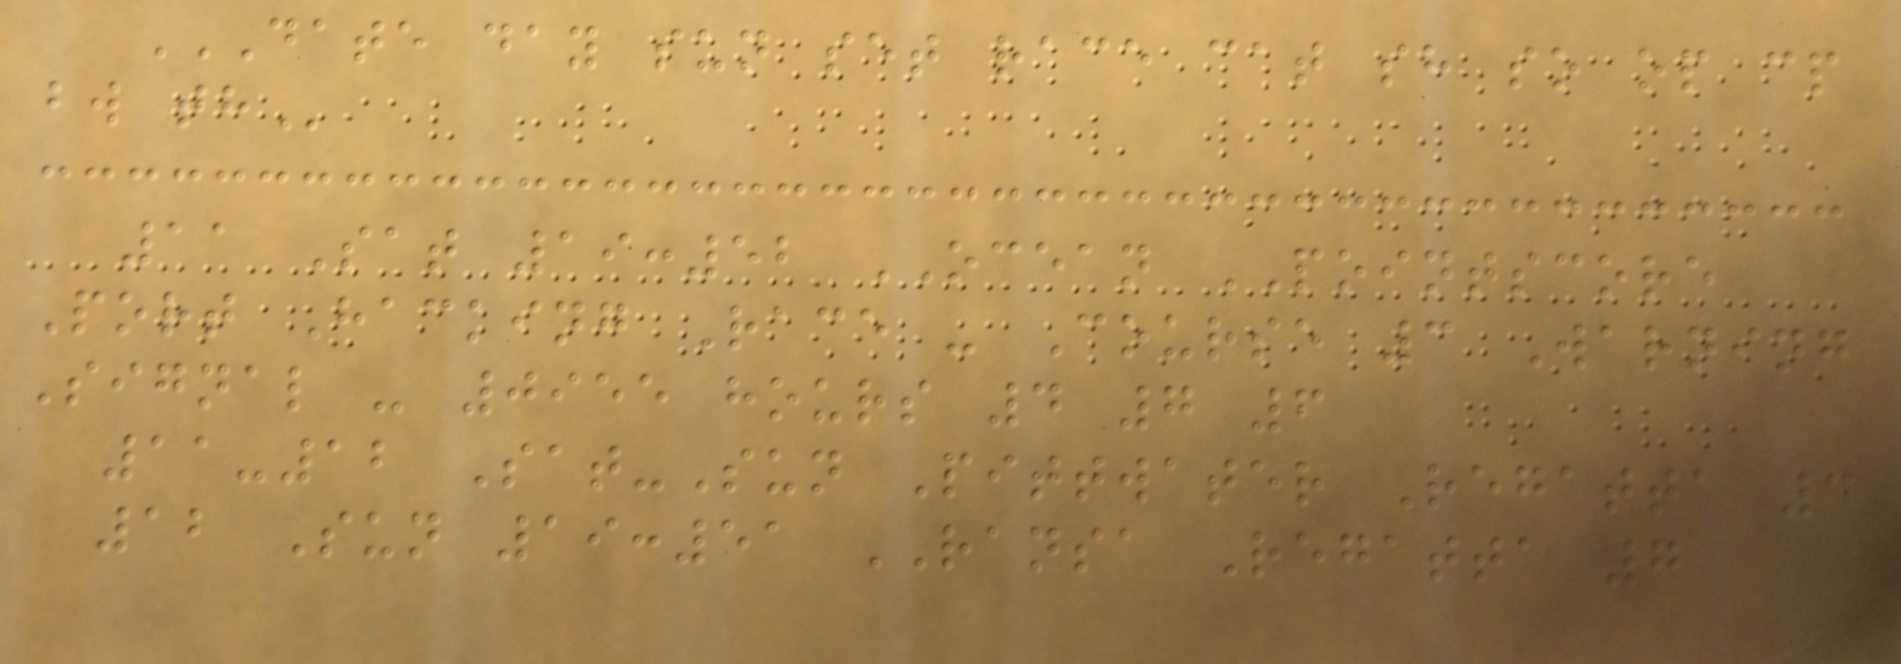DATE DAY SUN SET RACE CAT SH SO OP CP
BW TH
11 Sat 19:52 OCEAN POINTSCORE
Port Hacking Race - Course 3 Warning
Signal - 0955 hours 4 7 6
11-12 Sat-Sun Pittwater Regatta 4
12 Sun 19:51 RANSA Regatta 7
